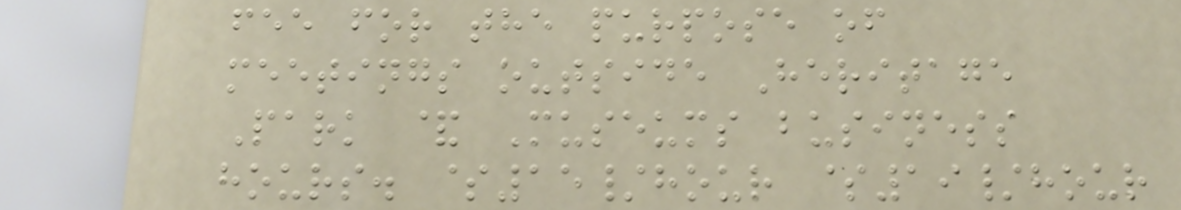fee for the purpose of
meetings outside Heritage
Park & Museums business
hours. $15/hour $19/hour
